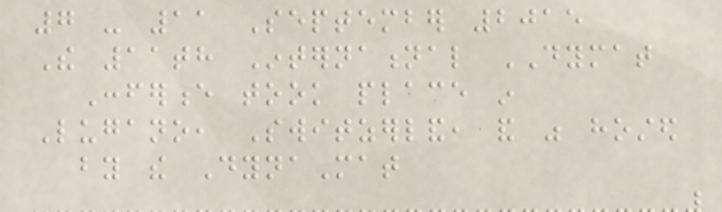7 - 11 September 2015
The 11th International DYMAT
Conference took place in
Lugano, Switzerland, and was hosted
by the DynaMat
